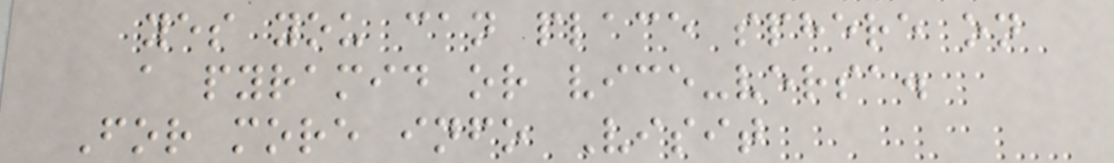yes you can place sphere on
a pyramid or vice-versa.
For more info Visit
